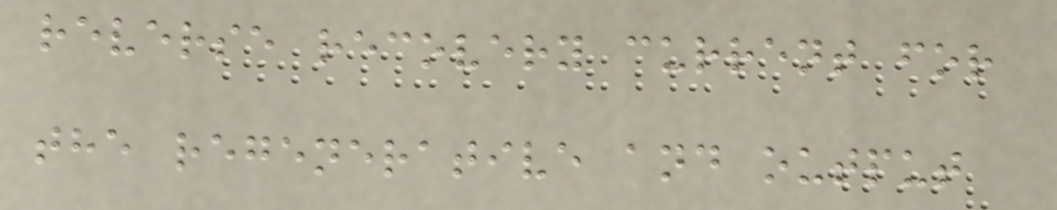reverse recovery current for
the regenerative and output
